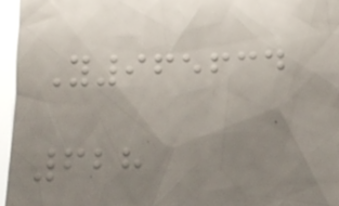Y965634
628
